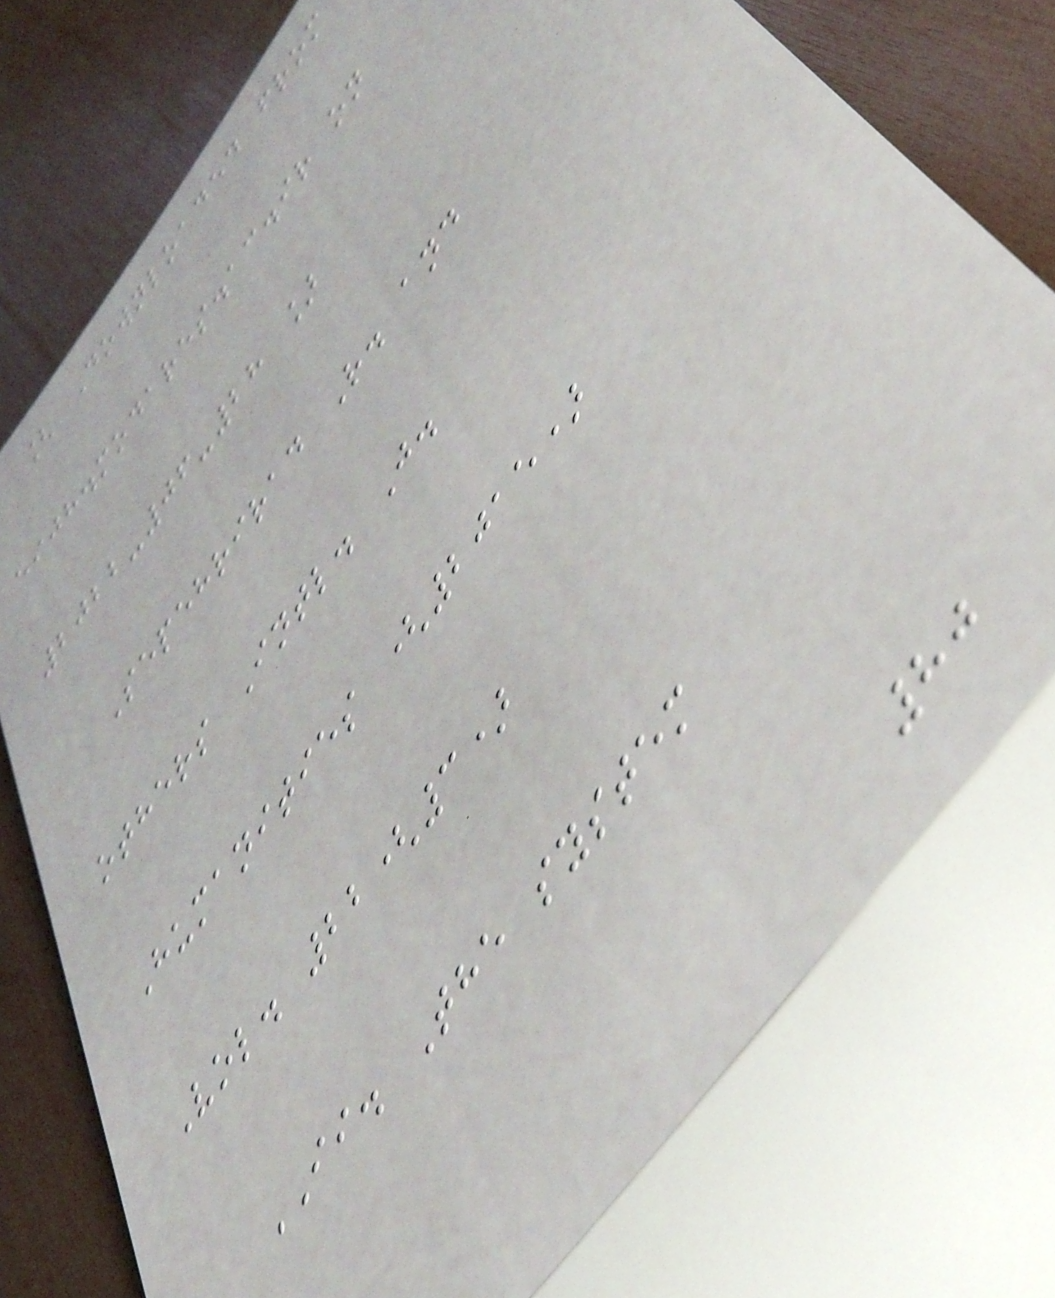[ Downloaded from
eijh.modares.ac.ir on
2022-06-28 ]
Sepehrirad R. and
others Intl. J.
Humanities (2015)
Vol. 22(3)
II. The system
80
